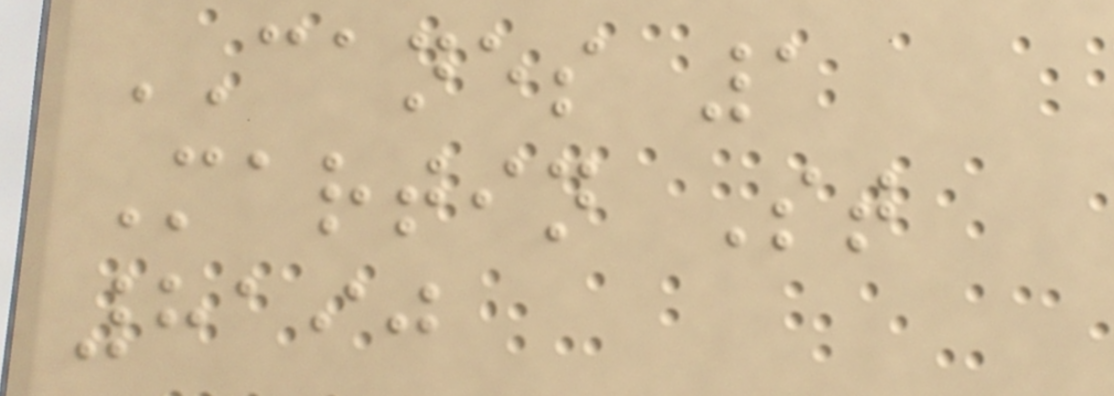CANES 1
Martin St
8190
